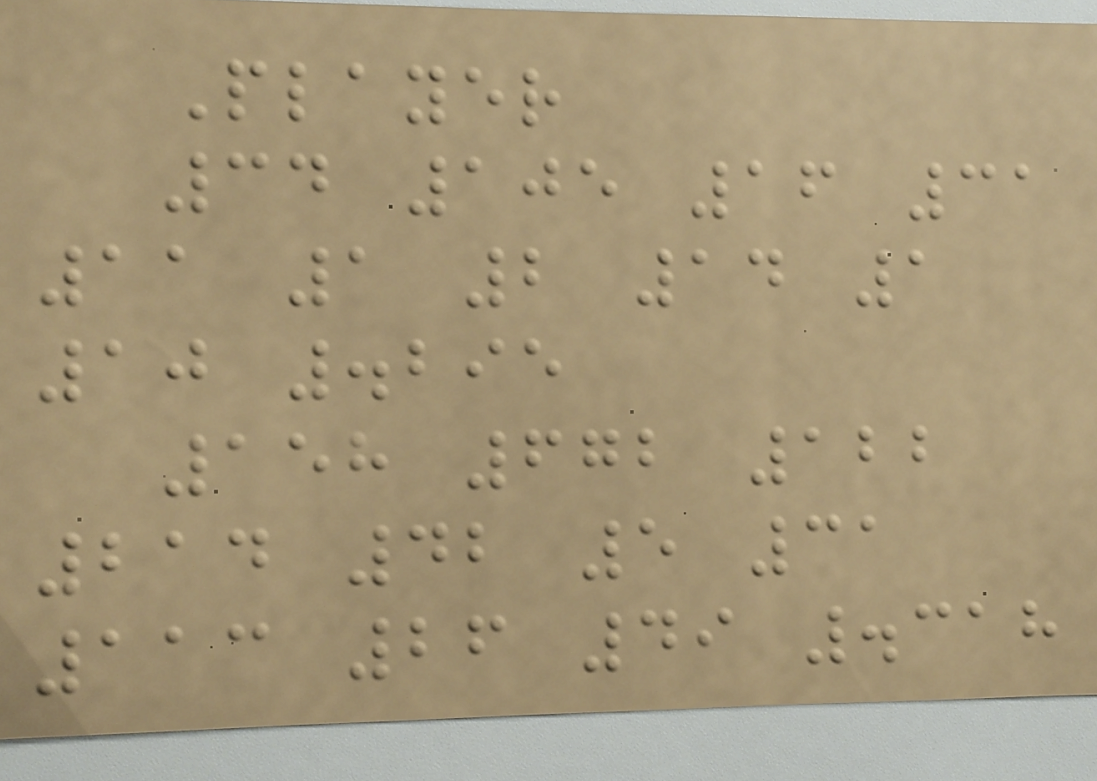Player
34 105 16 31
11 1 2 14 1
10 .295
158 672 122
214 42 5 31
113 26 49 .318
